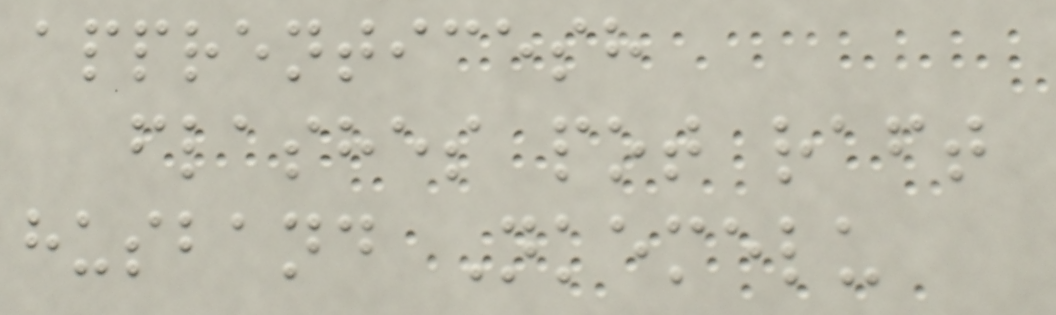apprenticesh
flashes pot raft
husband Nkemelu
